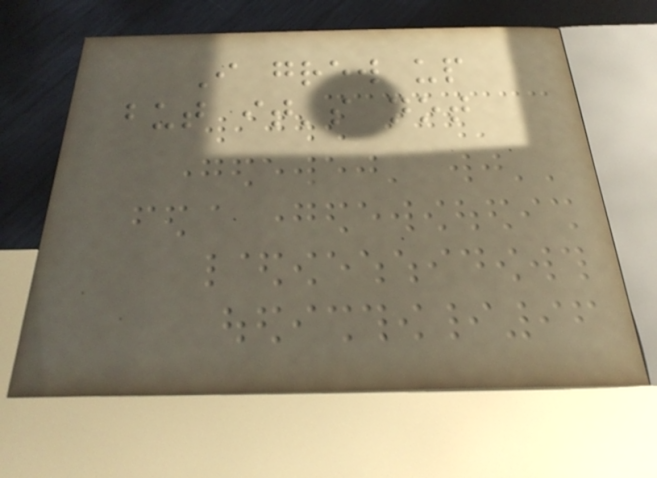I grew up
but it's not
